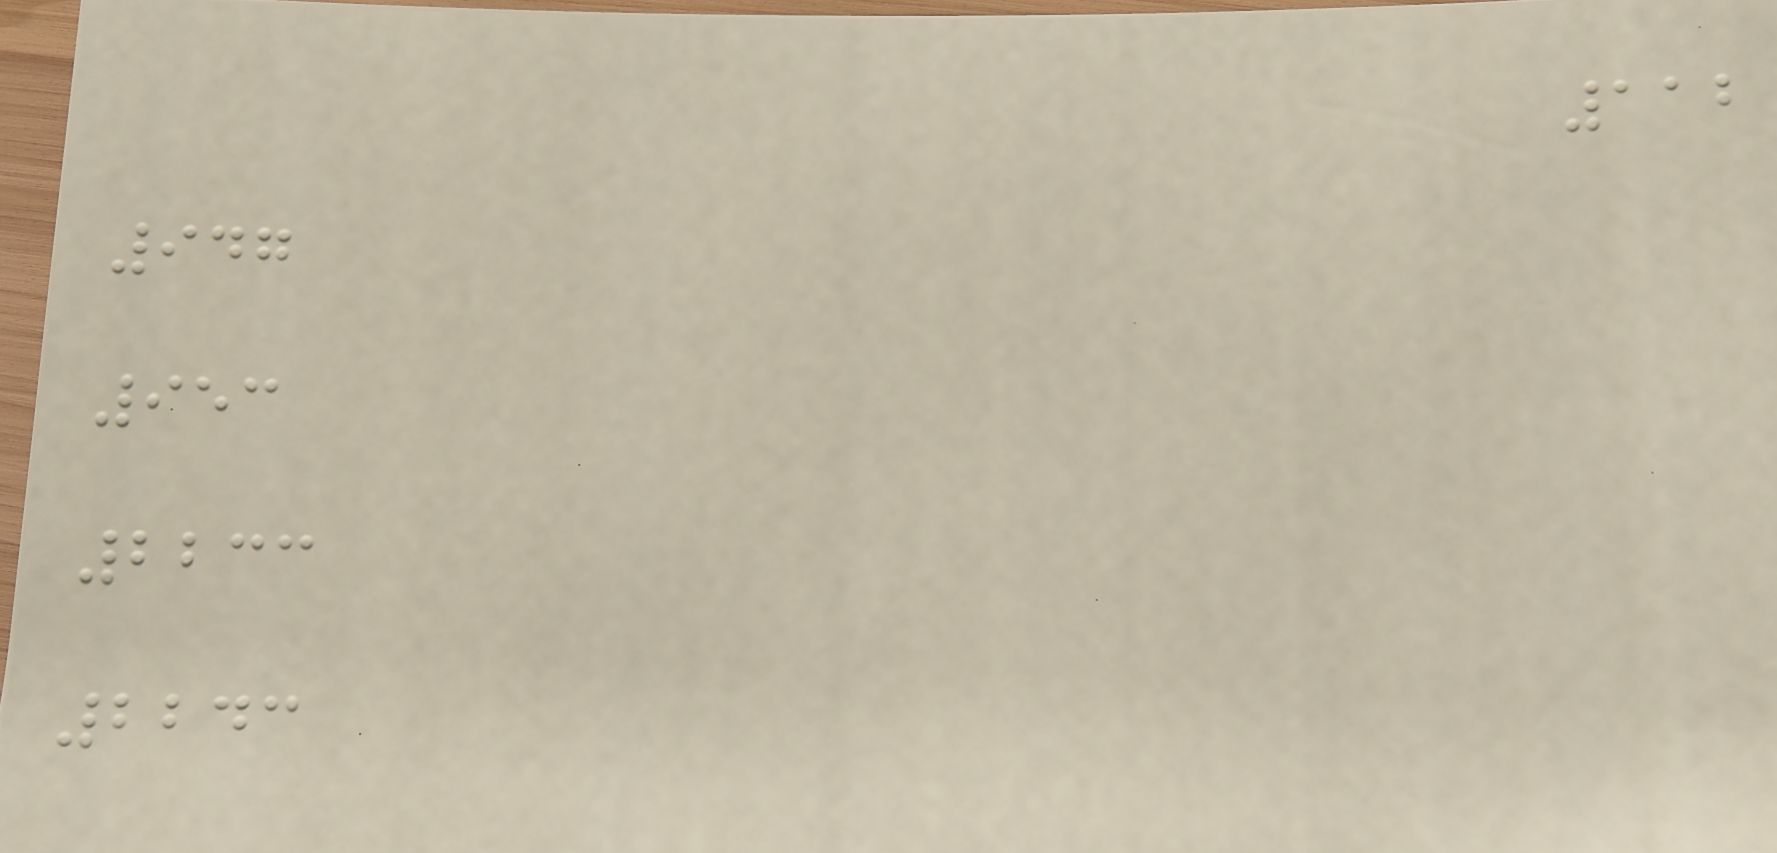112
947
953
2233
2243
